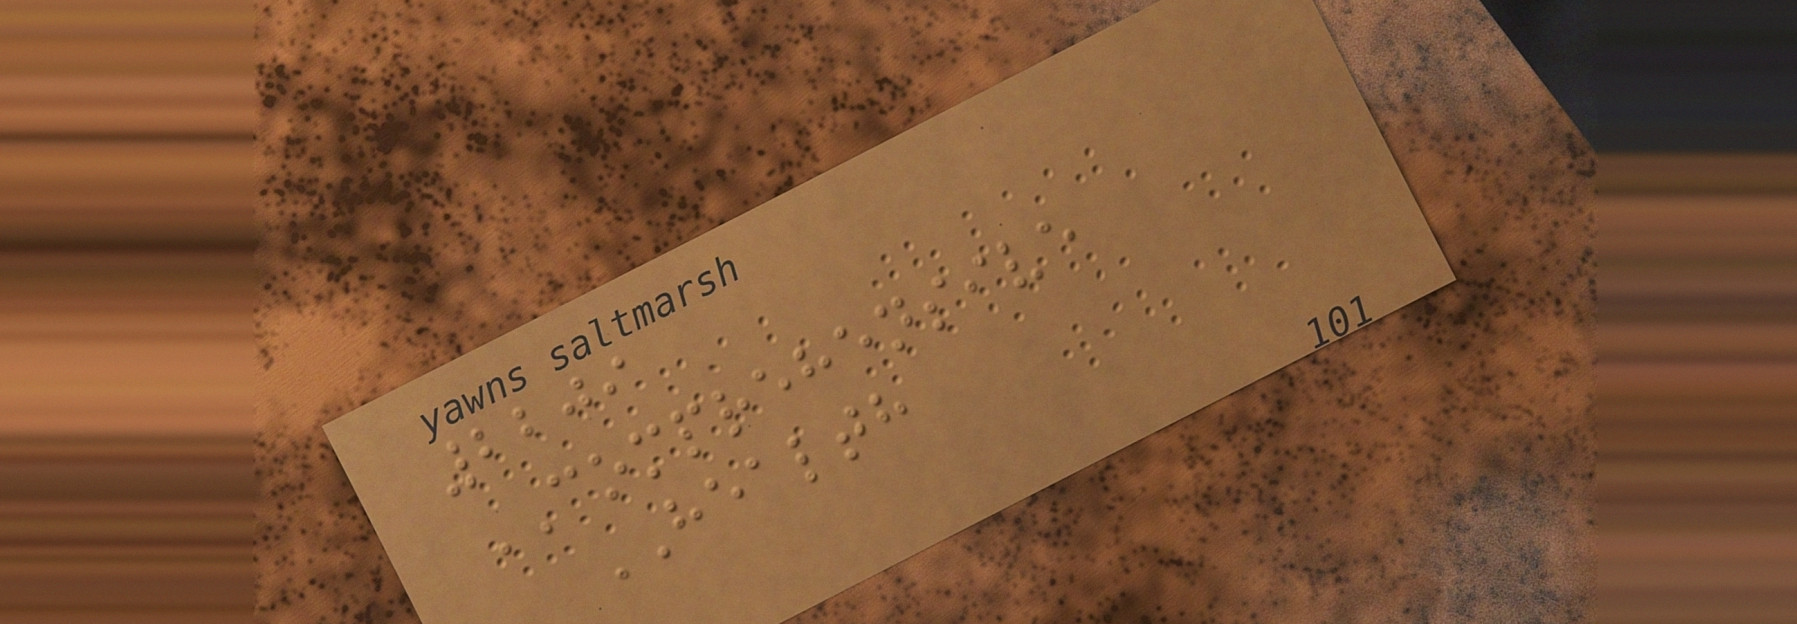2209
COMPREHENSIVE
HEALTH
